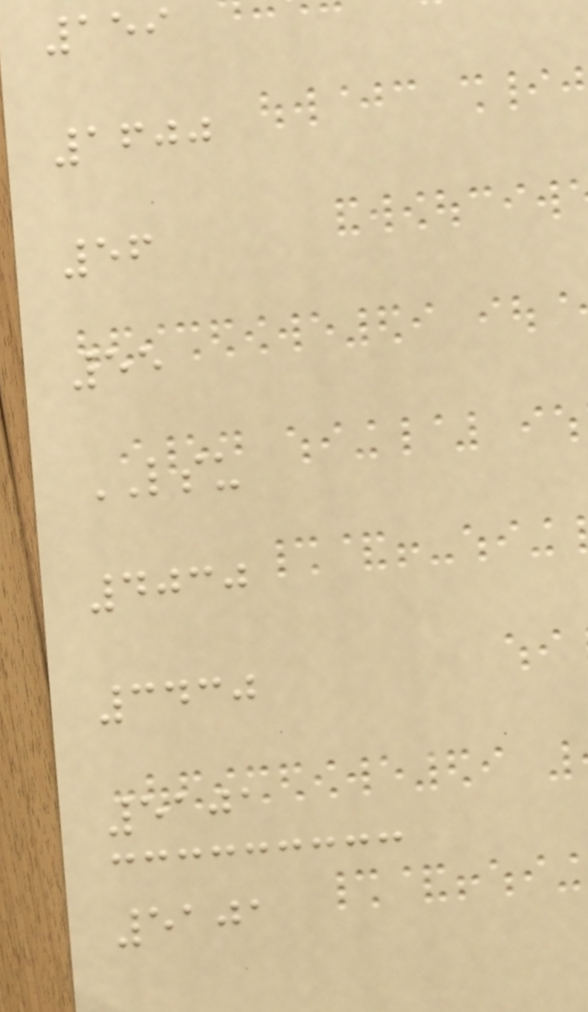159
1600
56
55
LSU
4030
3430
5101
5101
